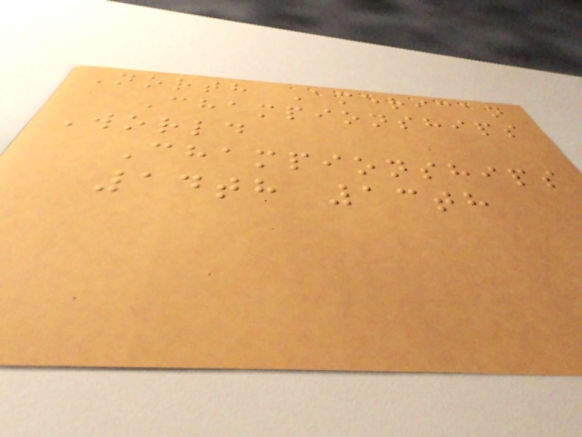North American
Championships
World
Championships
14th 13th
